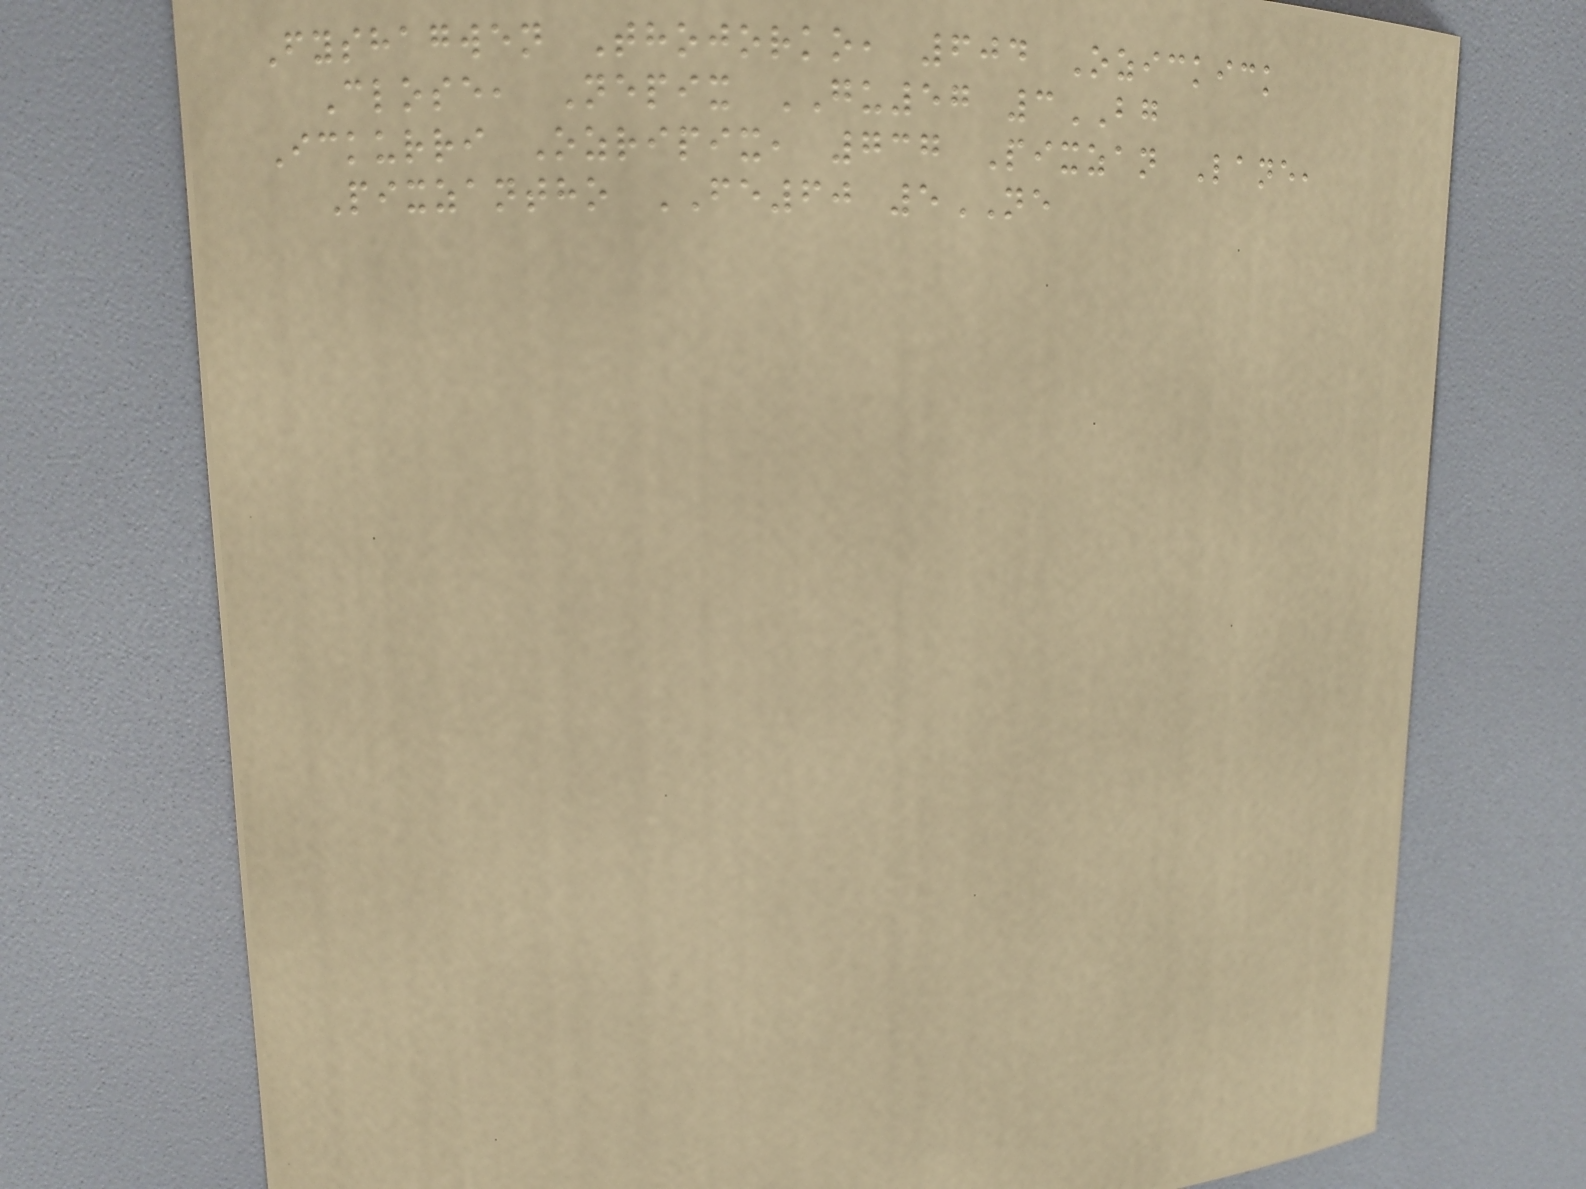Fyshagwen Thojorko, 604 Ozickick
Close, Nepix GU57 3BG
Ickurri Ozripix, 737 Pixzan Lane,
Pixzantho FE60 5NE
